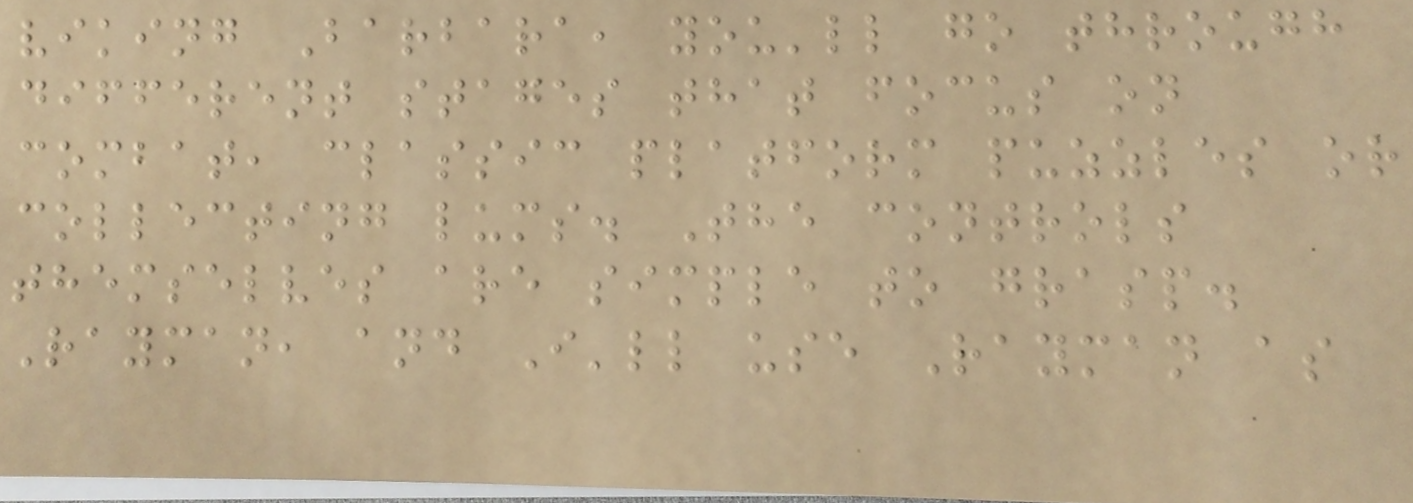viking Barbara, you'll go through
different stages that focus on
combat, classic platform puzzles or
collecting lums. The controls
themselves are simple to grasp.
Rayman, and I'll use Rayman as
